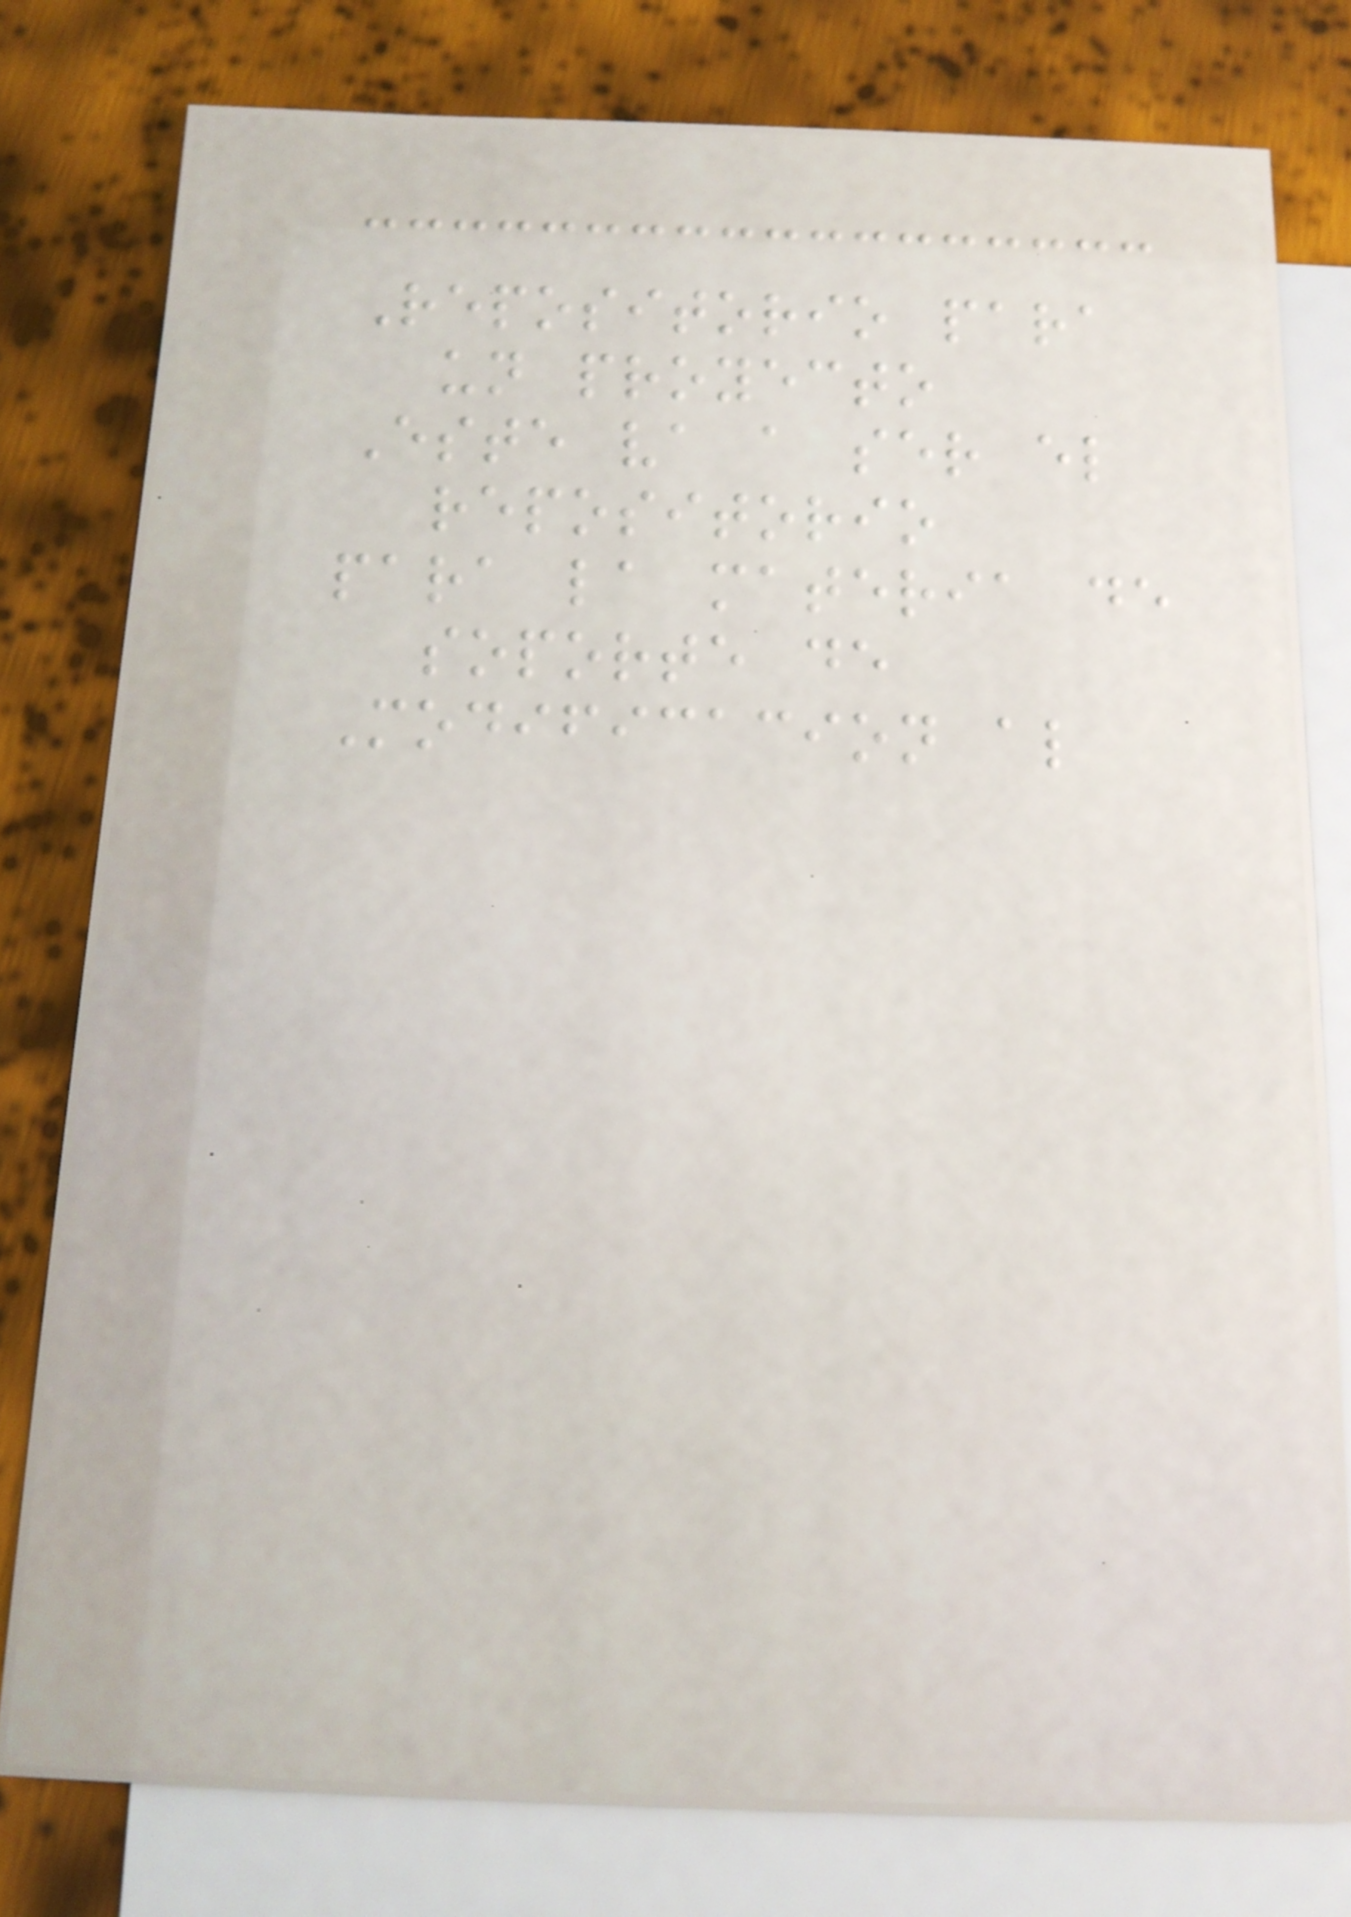Repositorio para
un proyecto
Este va a ser el
repositorio
para la materia de
soporte de
Modificacion al
